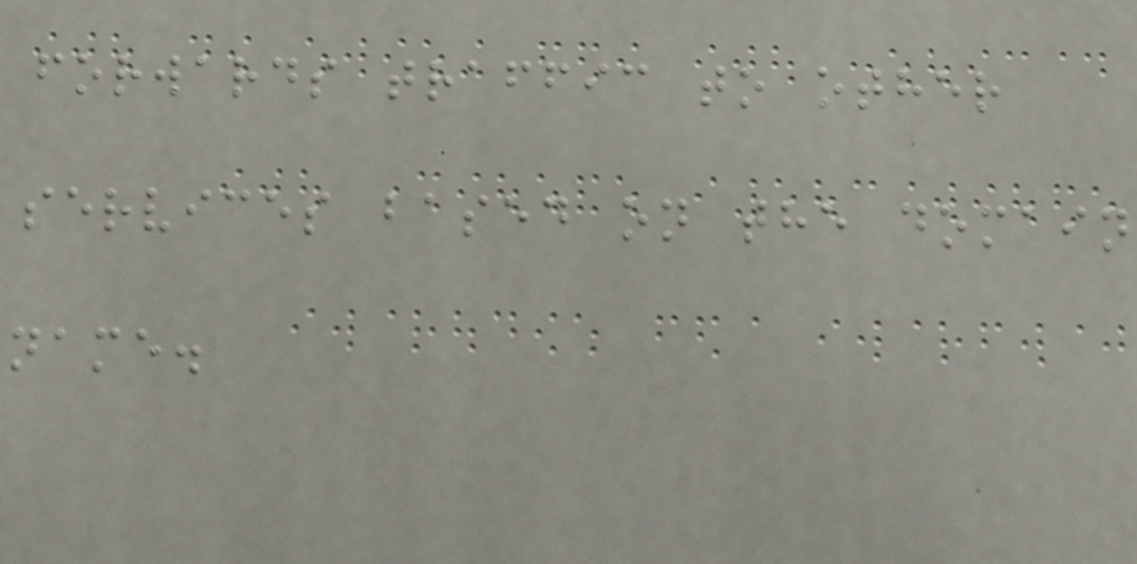forwards traffic to other
services based on the domain
name.
